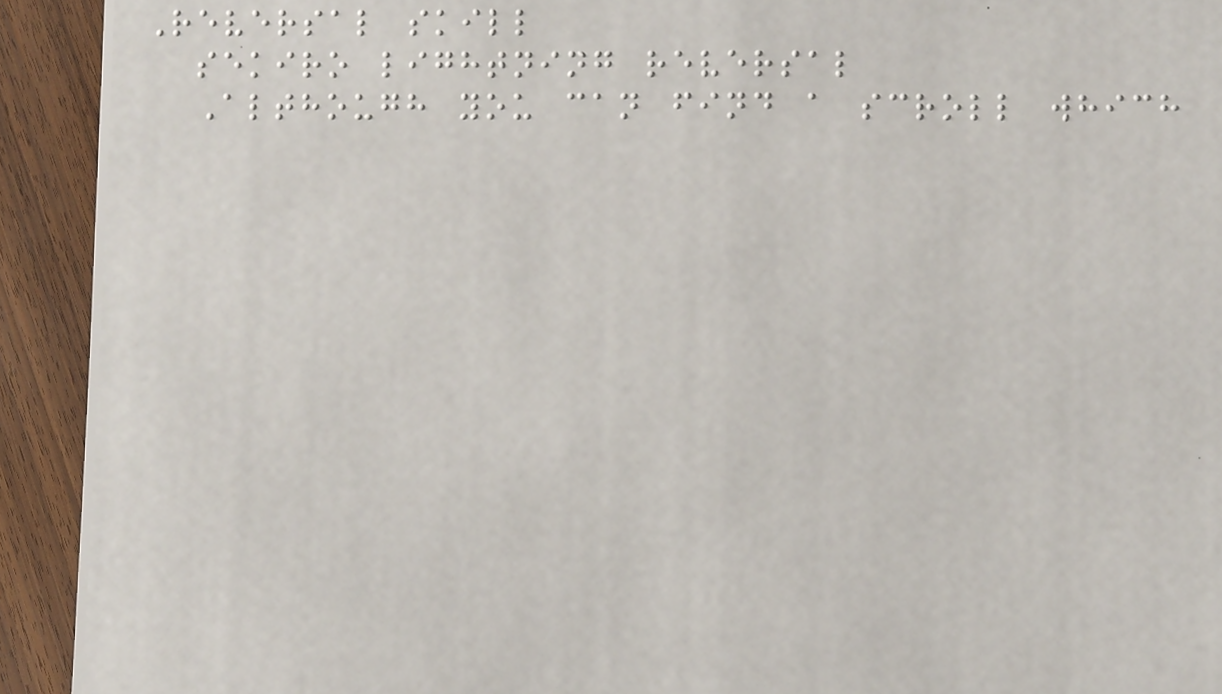Reversal skill
sekiro lightning reversal
Although you can find a scroll which
